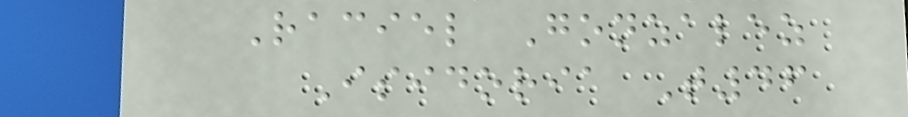Raciel Gonzalez
Isidoria T46
